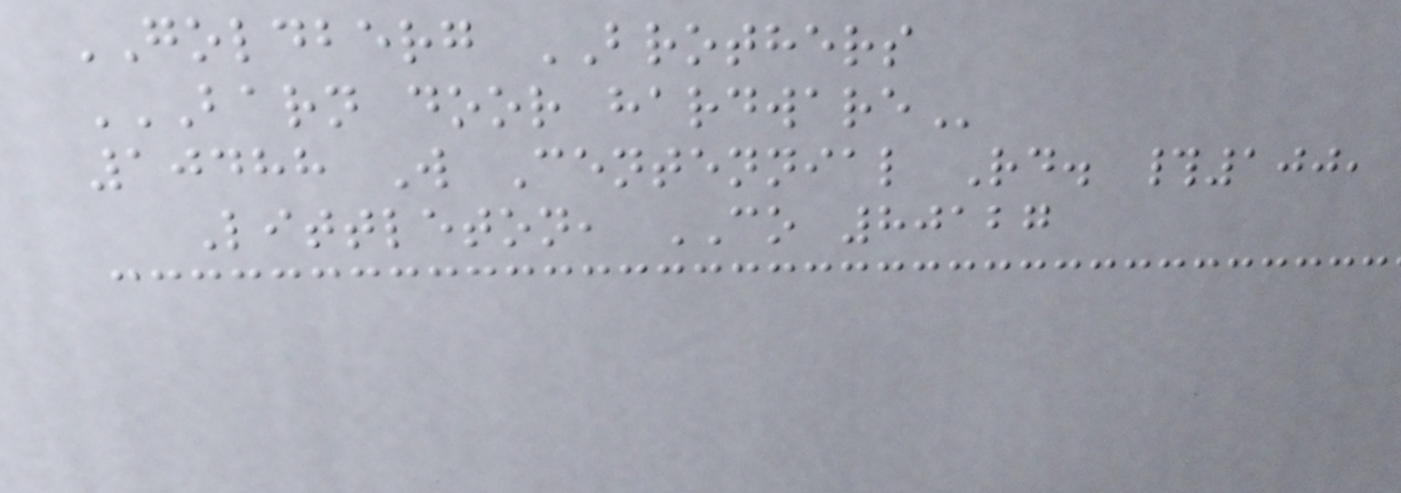GOLDBERG BROTHERS
BARN DOOR HARDWARE
10488 W Centennial Rd. #100,
Littleton, CO 80127
